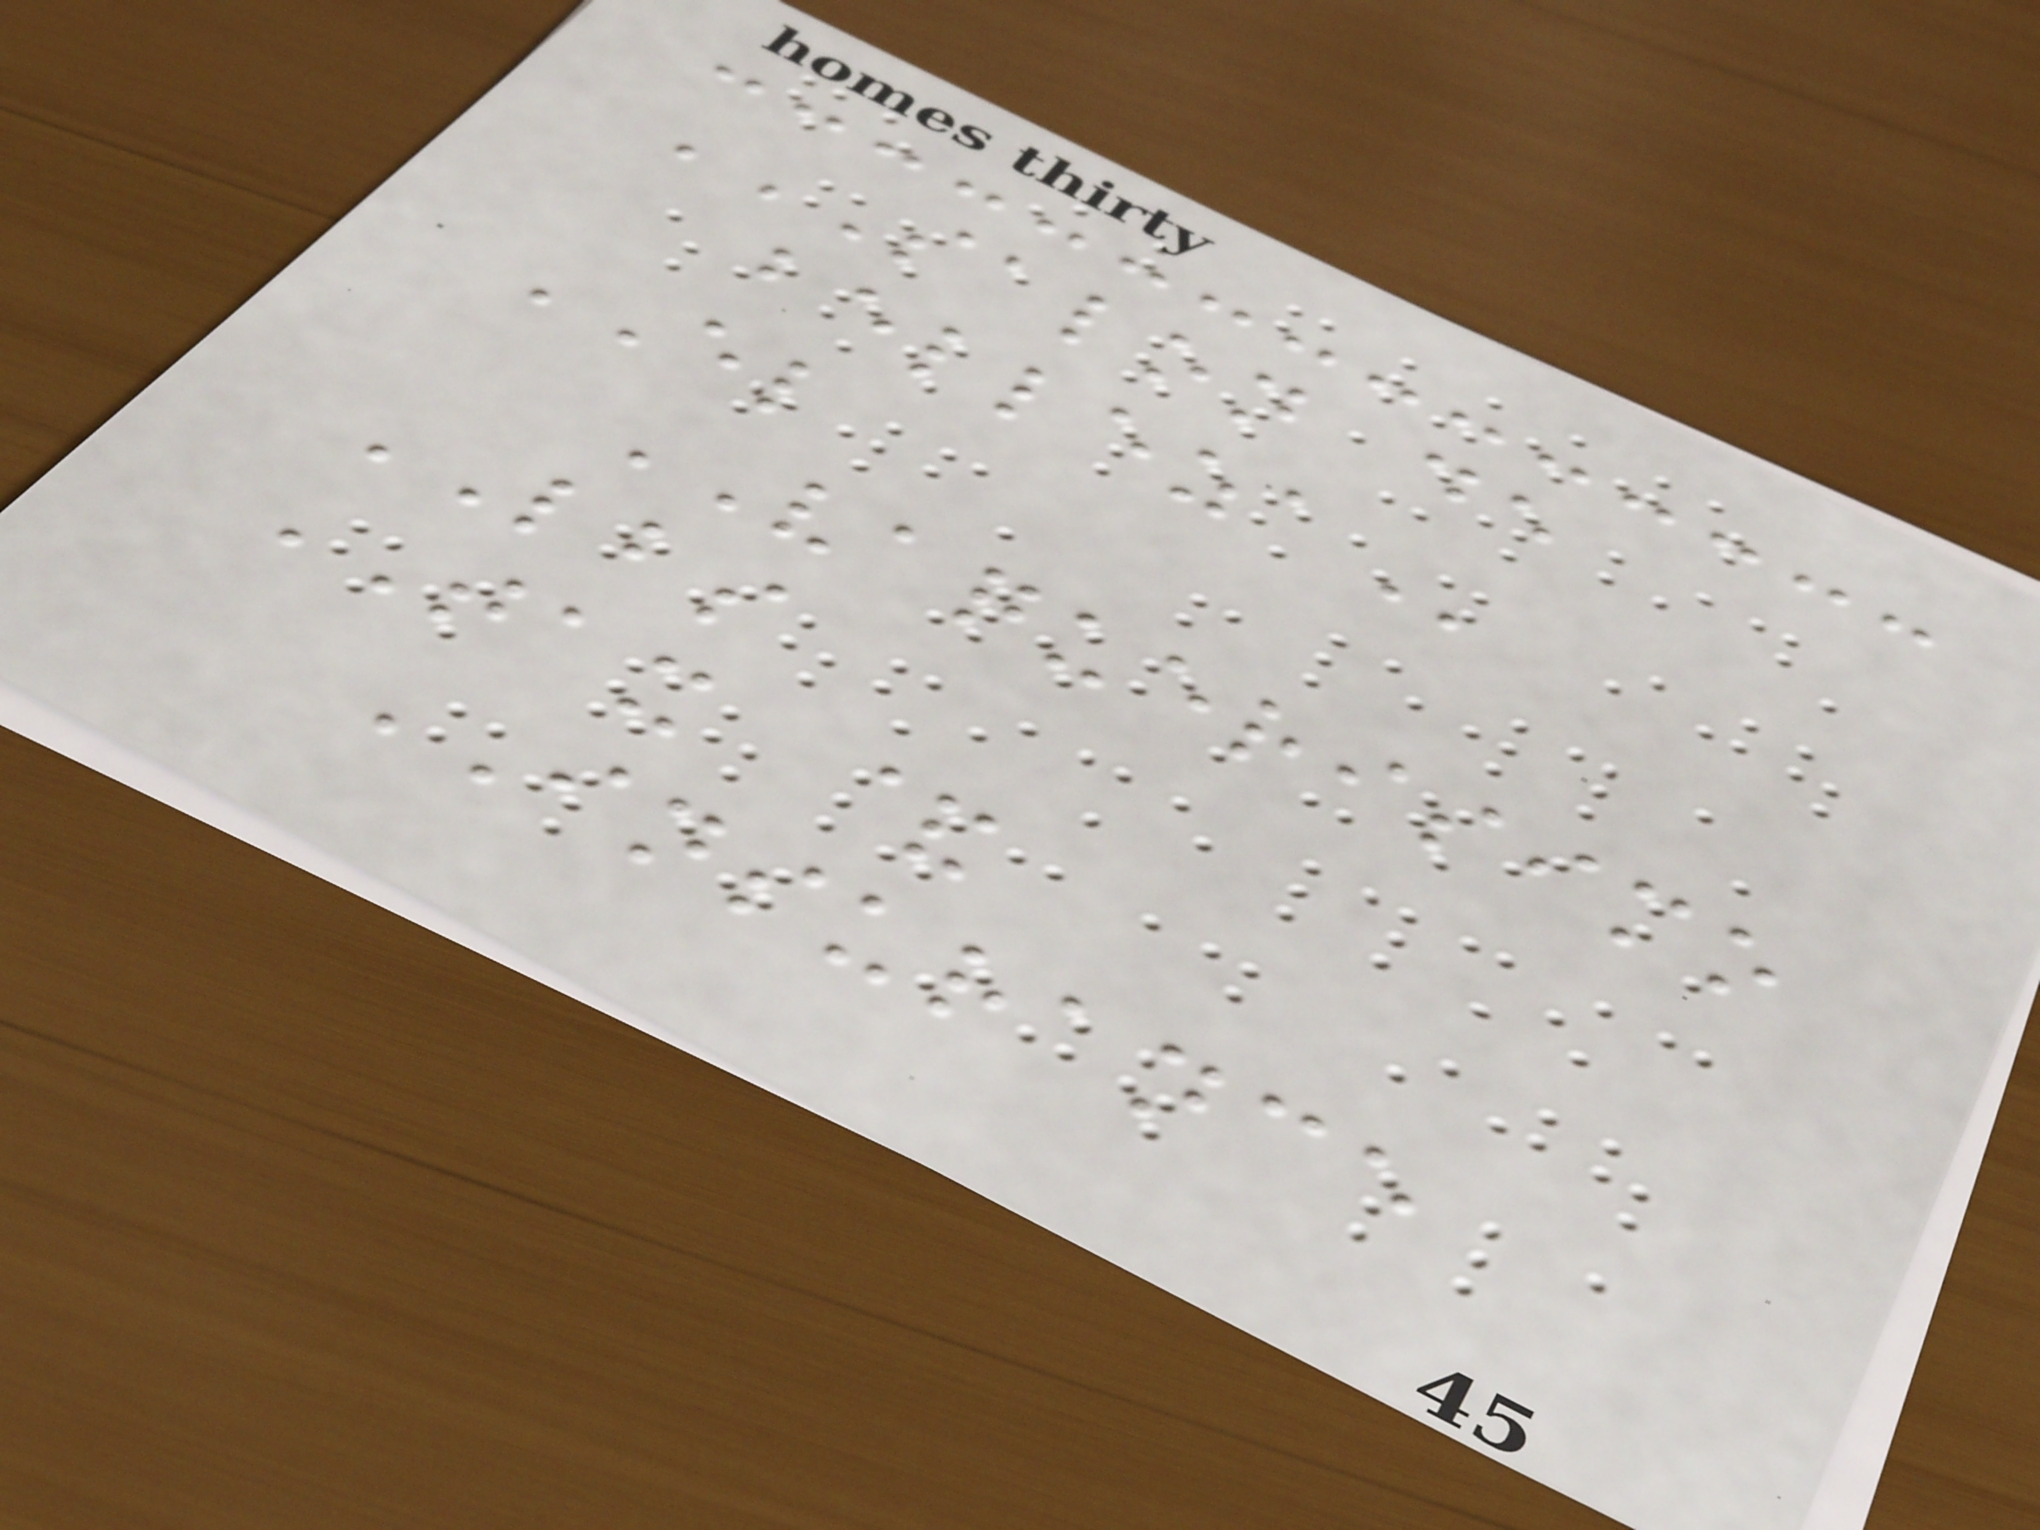SALON DE
BELLEZA
EL
VAQUERISIMO
LBS
TAX &
INSURANCE
